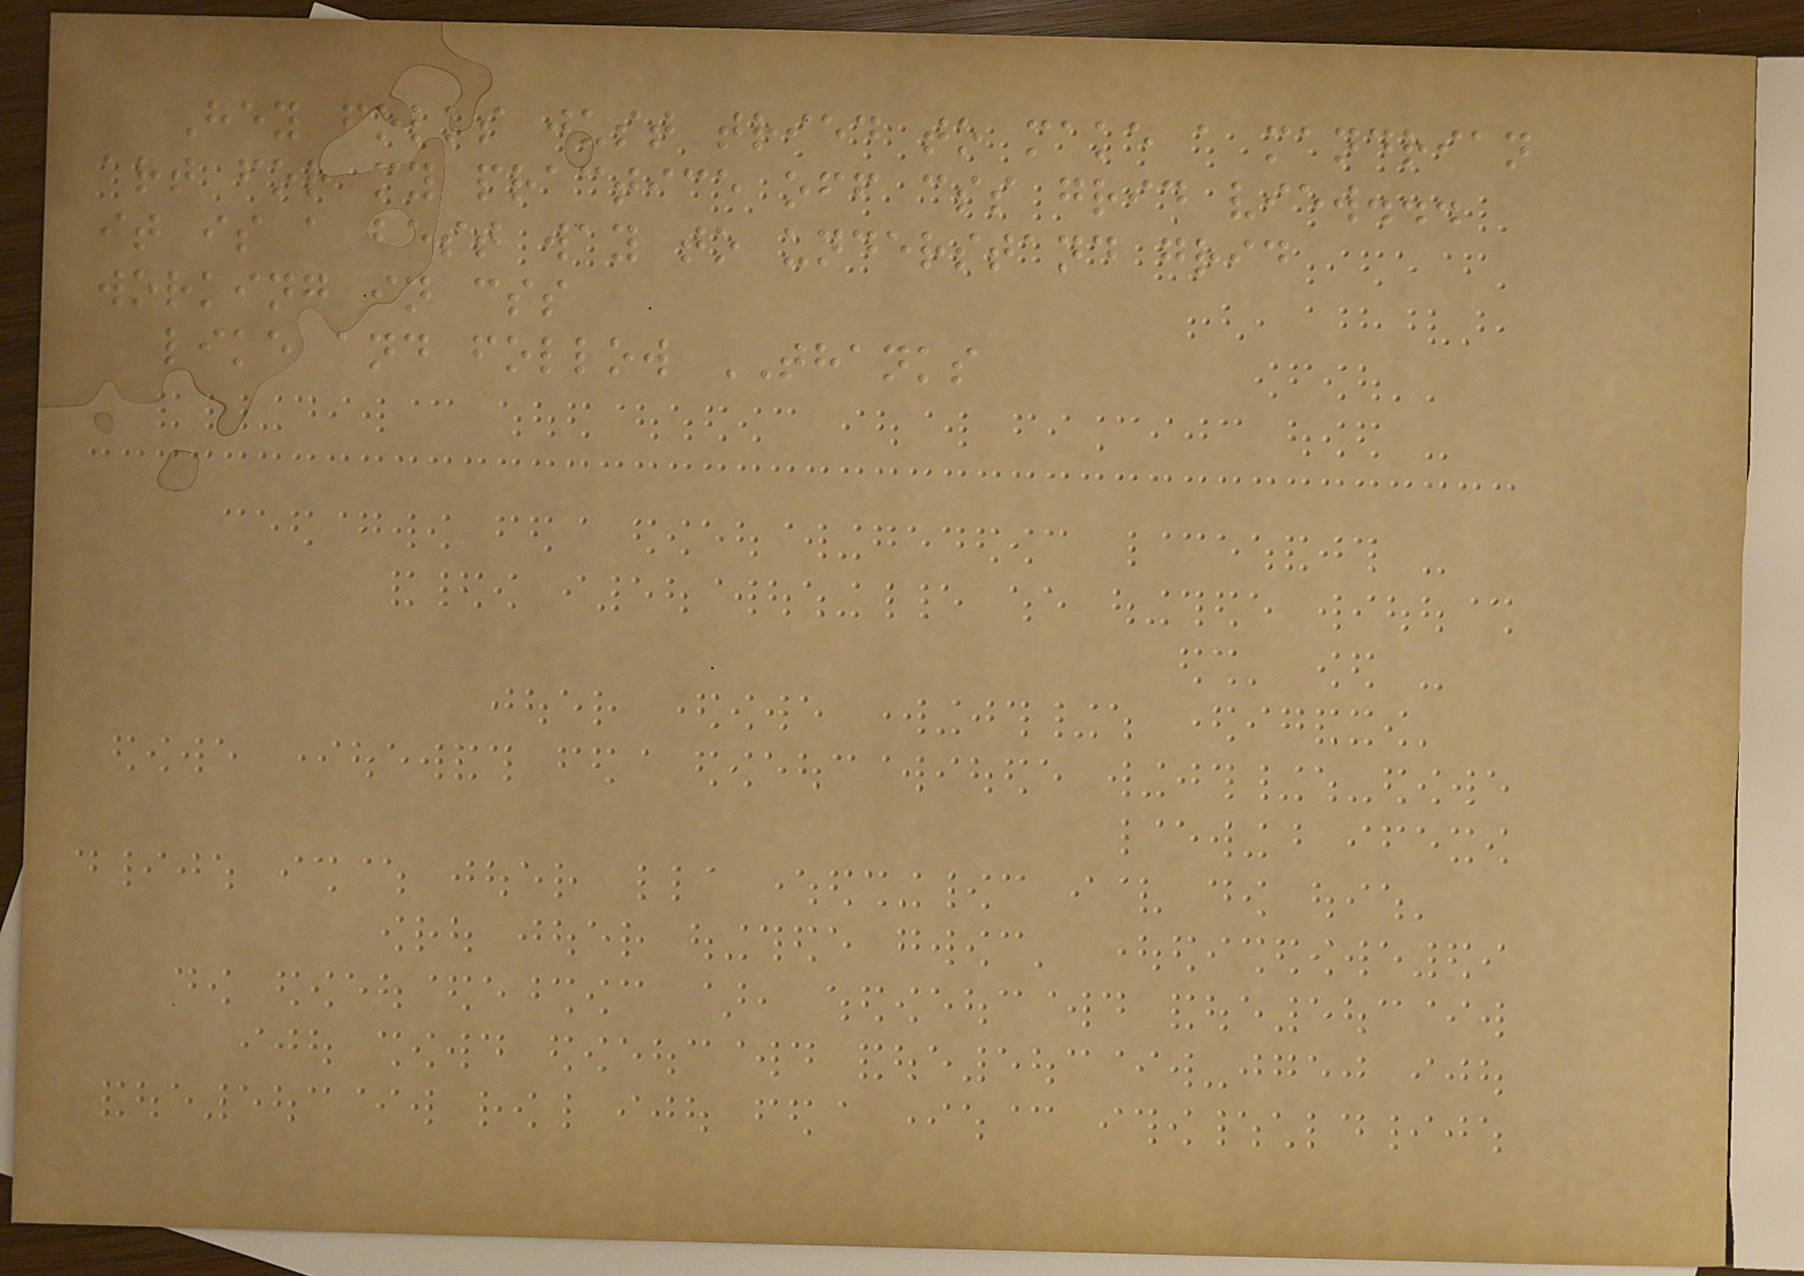Hey folks just tried to make a mandrian
art for my practice off css grid view...
it is a best way to understand grid
working in css
like and follow THANKS
